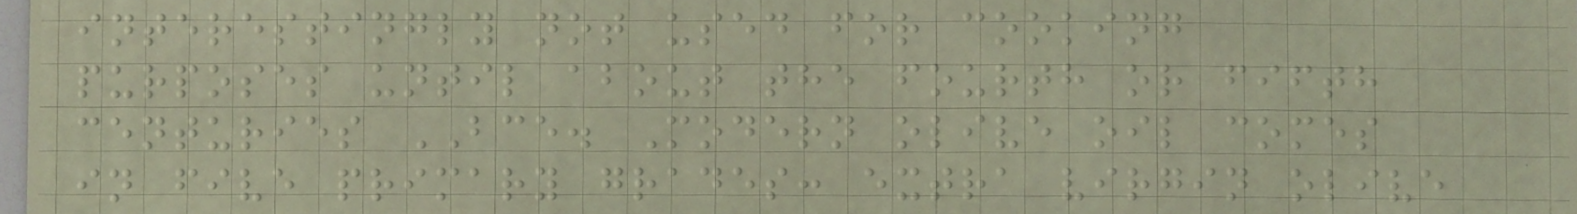interestingly not used for cooking
purposes until about the fourth or fifth
centuries BCE. Modern olive oil comes
in five primary grades: extra virgin olive
